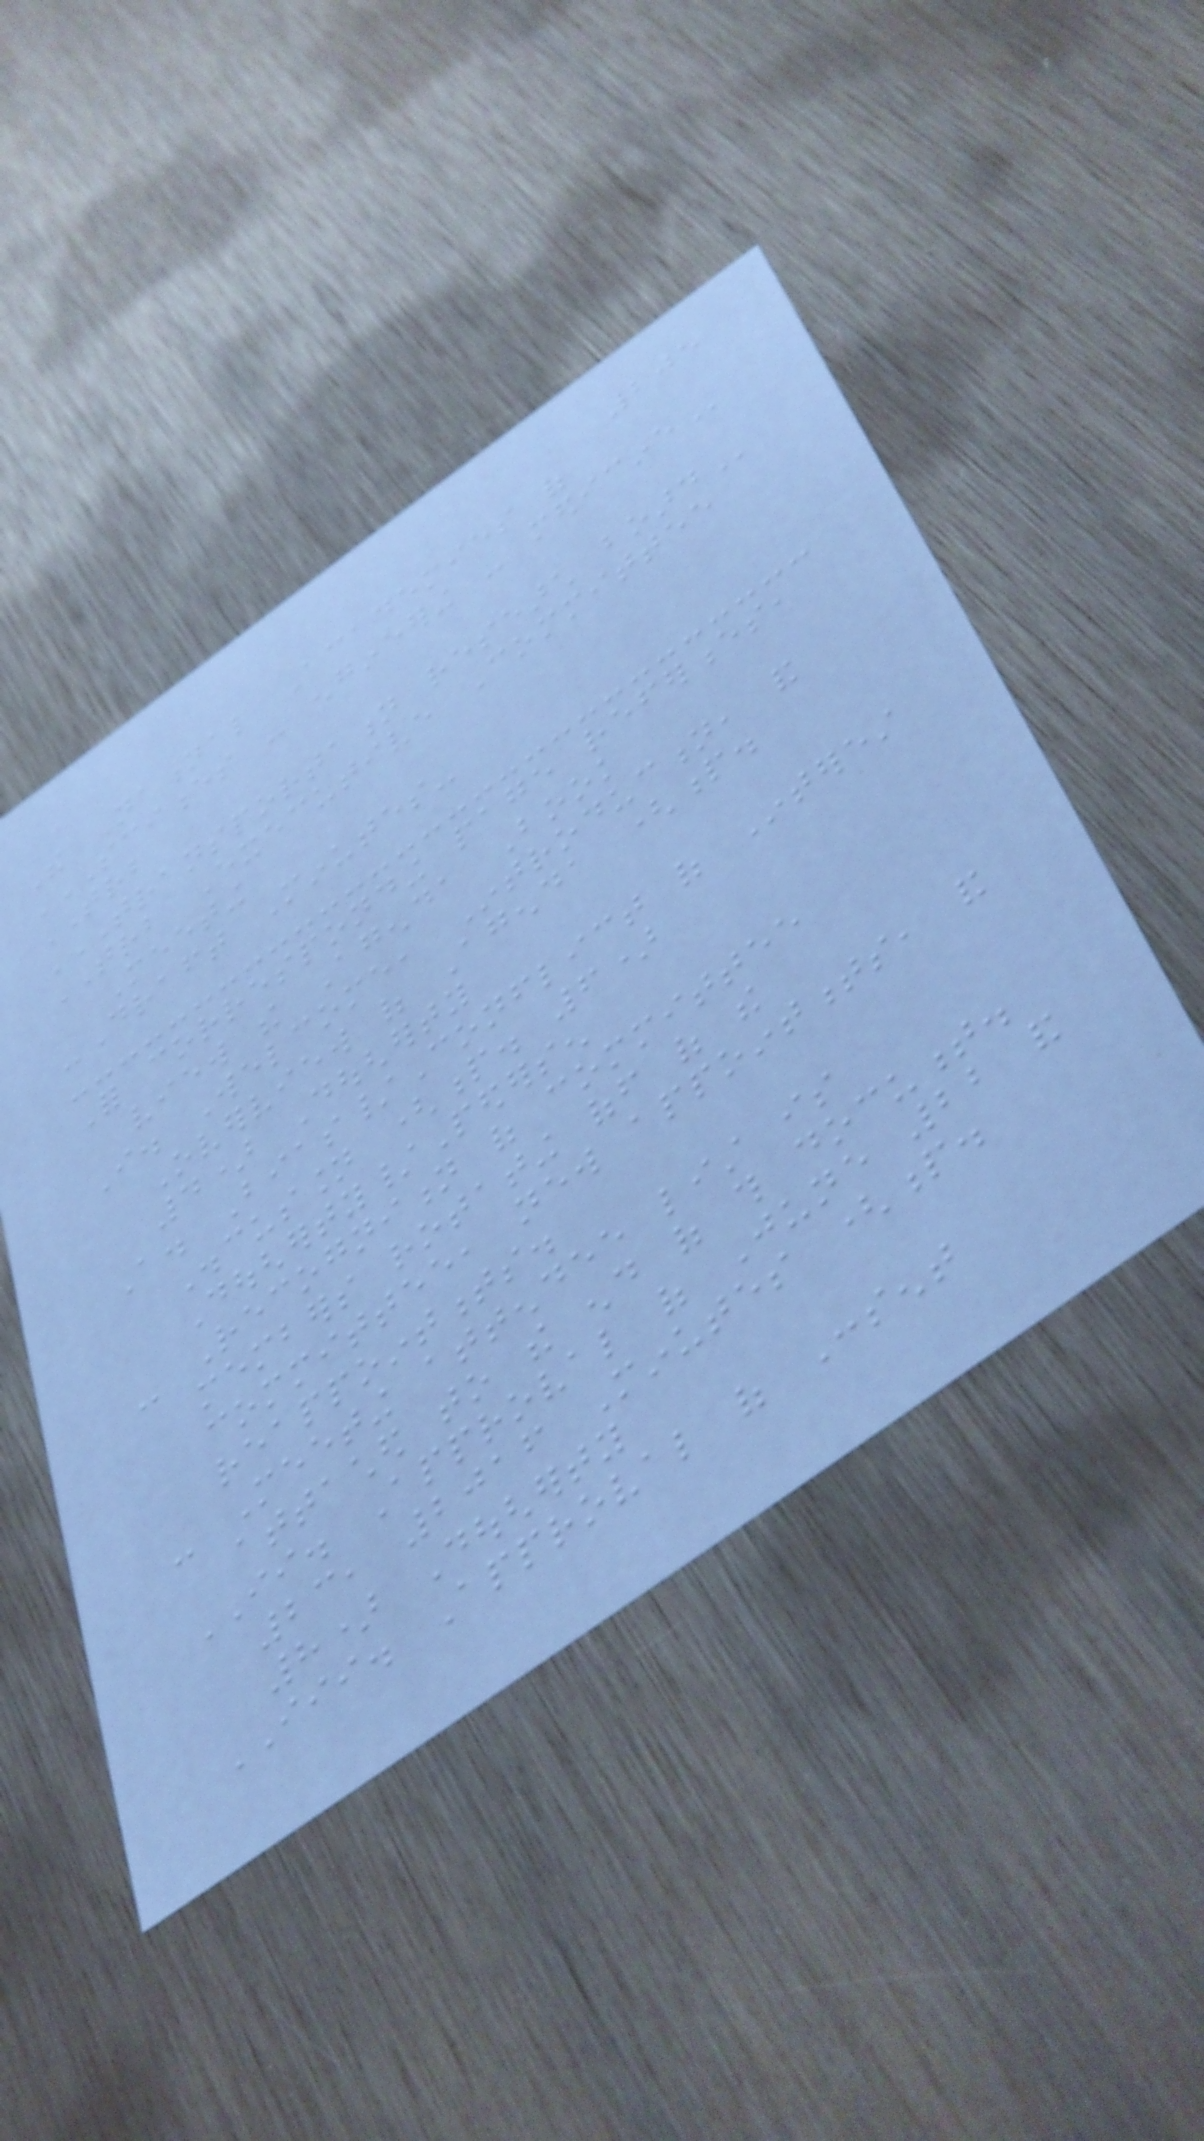205
The National Academies of
SCIENCES - ENGINEERING - MEDICINE
TRB
TRANSPORTATION RESEARCH BOARD
TRB Executive Committee
Meeting
-Draft Minutes-
For corresponding page references,
view the Agenda Book
I. Welcome, Introduction, and
Overview of Agenda (p.
4) Dougherty
A. Bias/Conflict of Interest
Discussion (p. 6)
Dougherty/Pedersen
- Recognition of committee
members rotating off of the
committee, new appointments, and
reappointments.
- Meeting attendee list is
attached to the end of this document.
II. Approval of June 22 and
23, 2016 Minutes (p.
8) Dougherty
III. Approval of Consent
